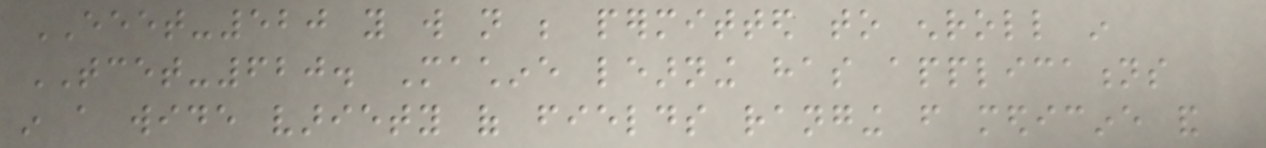EEET-520 you will not be permitted to enroll in
TCET-620. Machine learning has applications
in a wide variety of fields ranging from medicine and
